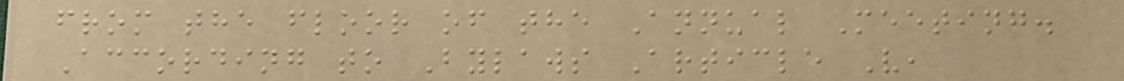from the floor of the Annual Meeting.
According to Bylaws Article V,
